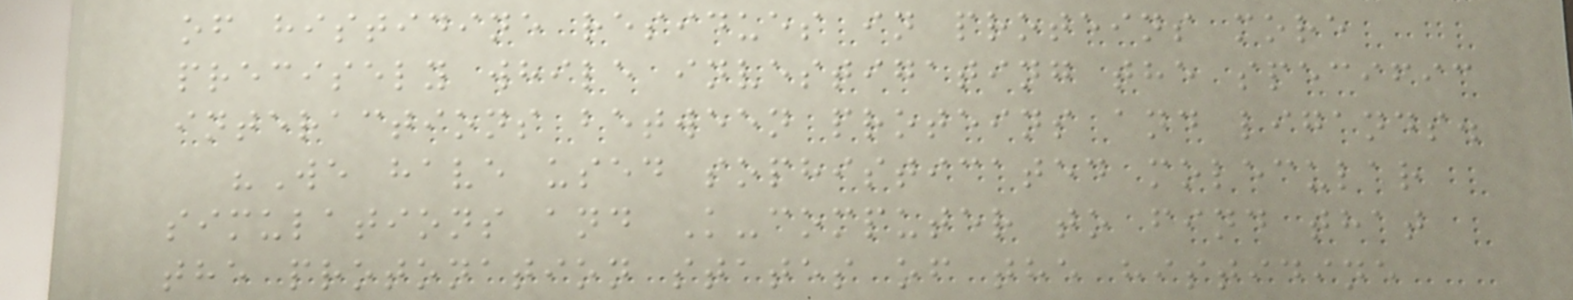of histidine residues in proteins more
precisely while investigating the specific
interactions between proteins and ligands.
"We have used sophisticated molecular
simulations and K-computer to find that
the protonation states of the histidine
